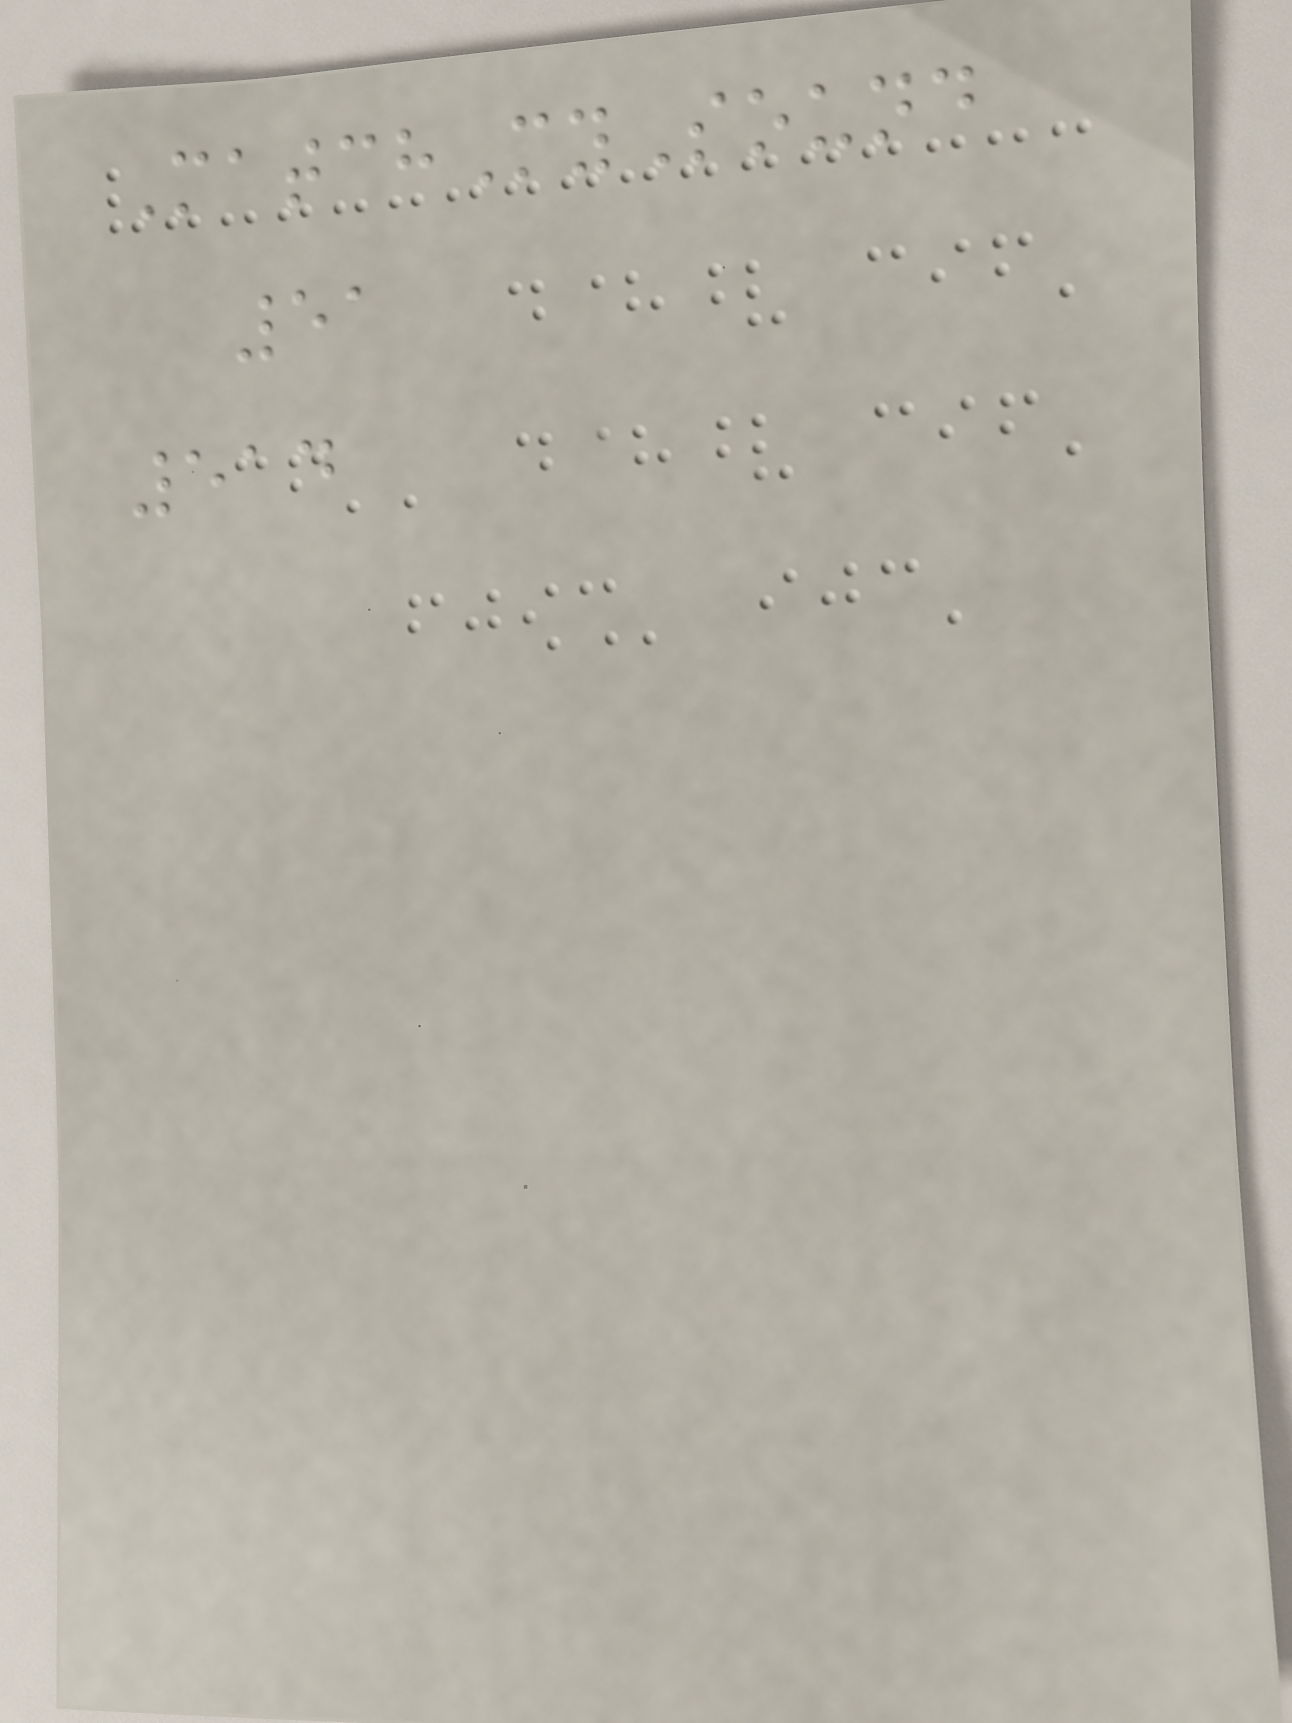MatchMySound
51
514
